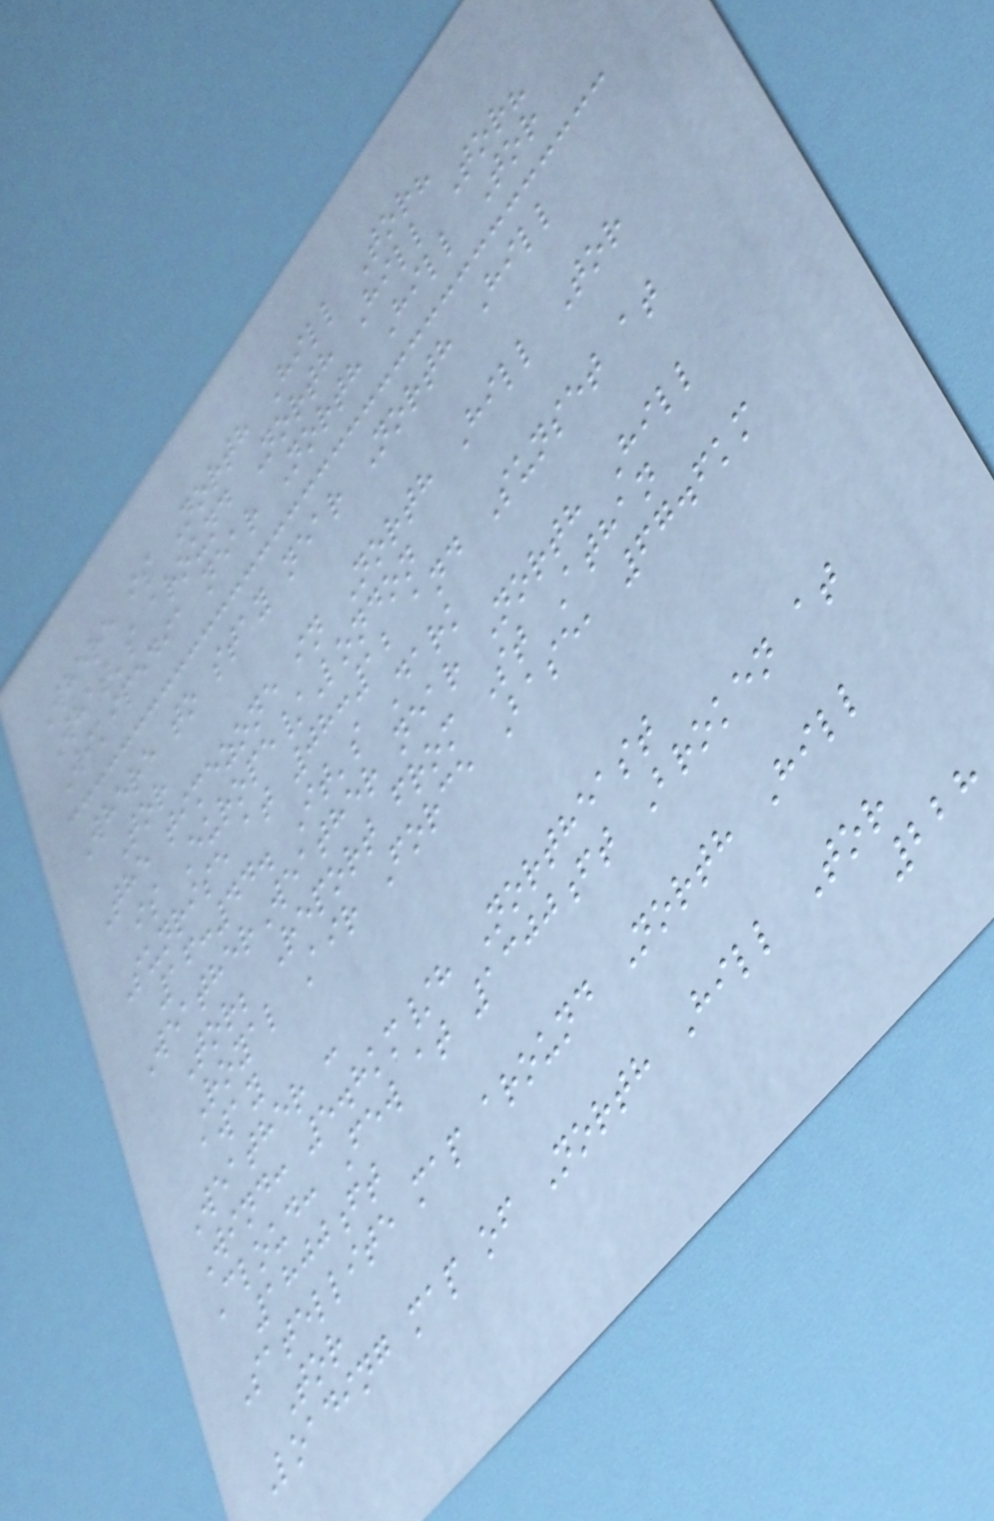Where is North Hill Tor?
What's around North Hill Tor?
Wikipedia near North Hill Tor
Where to stay near North Hill
Tor
The timezone in North Hill Tor
is Europe/London
Sunrise at 08:12 and Sunset at
16:44. It's Dark
WeatherWeather near North Hill
Tor; Report from St Athan
Royal Air Force Base, 67.6km
away
Weather :
Wind: 5.8km/h Northeast
Cloud: Few at 1300ft Broken at
1800ft
Satellite map around North Hill
Tor
Loading map of North Hill Tor
228
